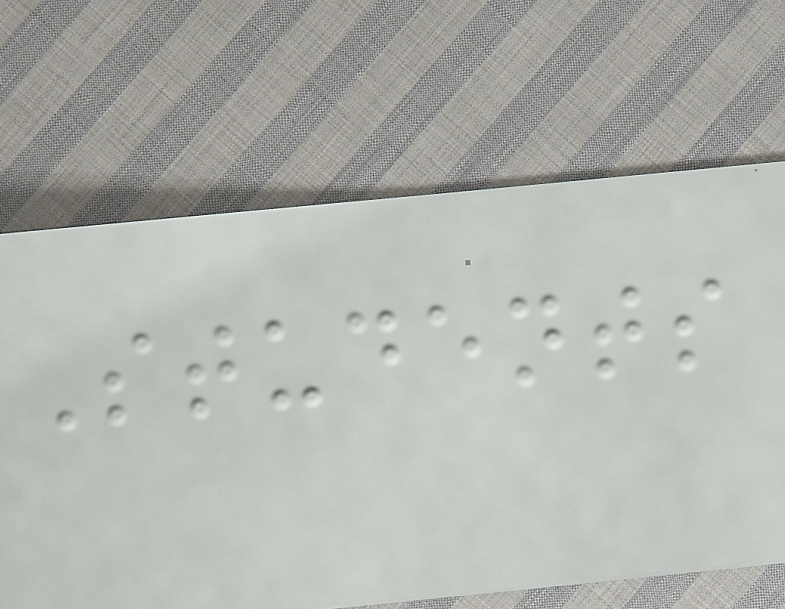Students
